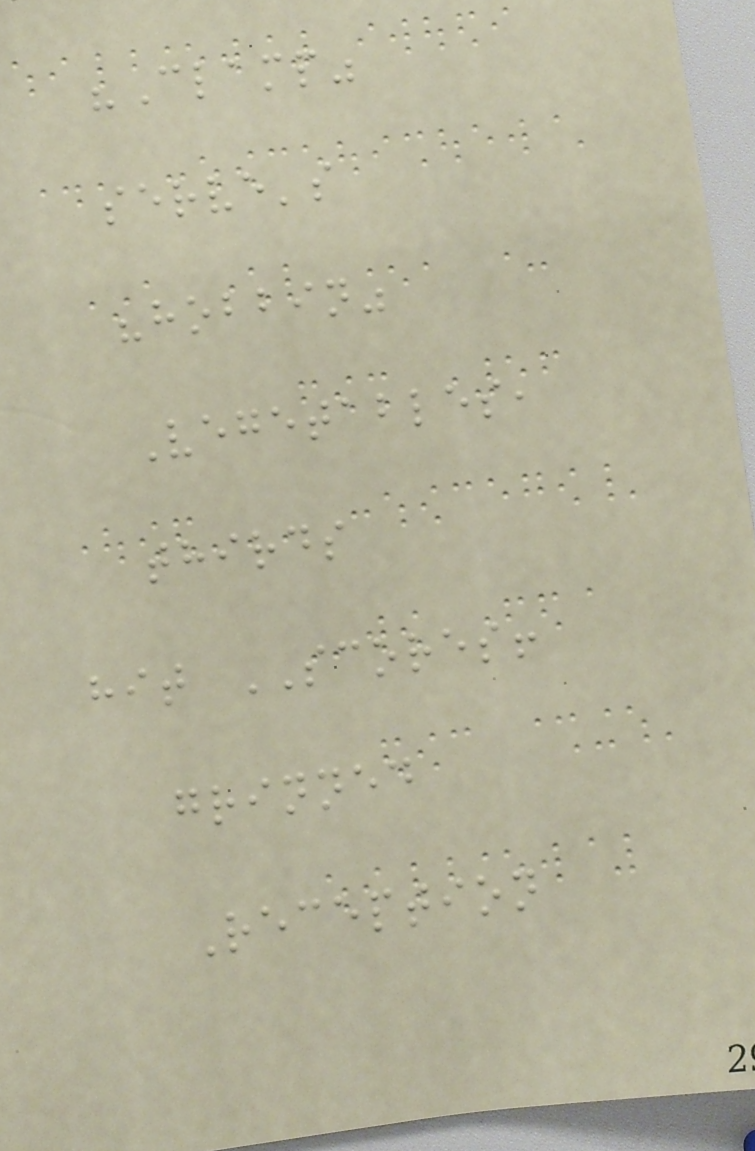"Clamp"
serve's
"hobbin"
Vegetables,
thirds
hit SCORES!
grinned
Reception
